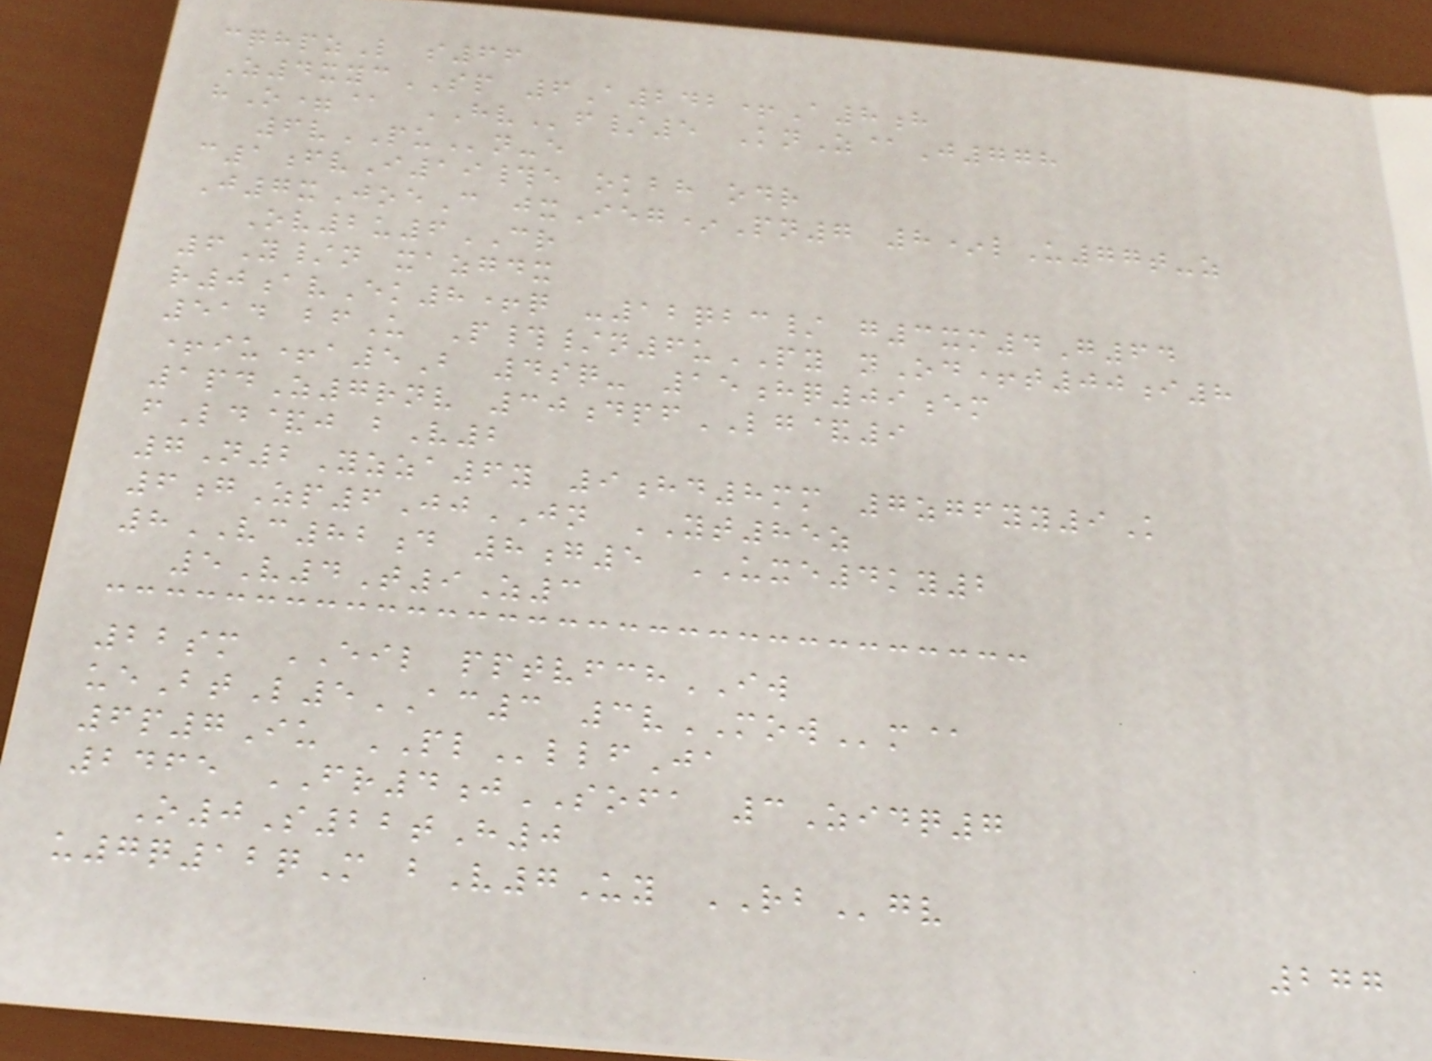cqhpzL s66
Z4xycSP 6A242+A8h
hO=@ HVf/5 KnZ@J778
6vPUn-e
c1fvI19#e okbh odr
J7xJoeC jxIeg*Pn7 8*lU77t-z
Ov2u6CR
6Y/n xazgdx
r0avEk8+q -12qbc/ g3xm4G64
514 bfU P#/n6uPY nOd+t00i8
+iu+a5B 4sq- 15hq09em
1pdZ7rnv 30dpfLG&9
fLd&j bV2
7N2Yzza6y 9hd8mm 7zgfyy9K
6gZp6JjJN YT85z
8VC82d 8g5 UXE4ky2
5V4T9Z3
22sm EIL pptvfchIW
ueBtL5AC3 3vMOWm@
6p7Iu PLllfJa
2465 FR4jSOFA 3Zidq7
O0S22tH0
u7q12qM bV7Uy RBgv
277
